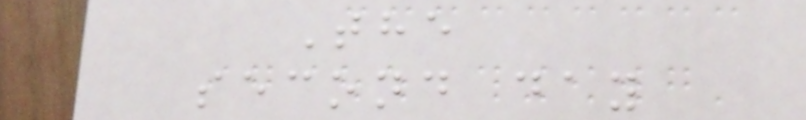The
second day
